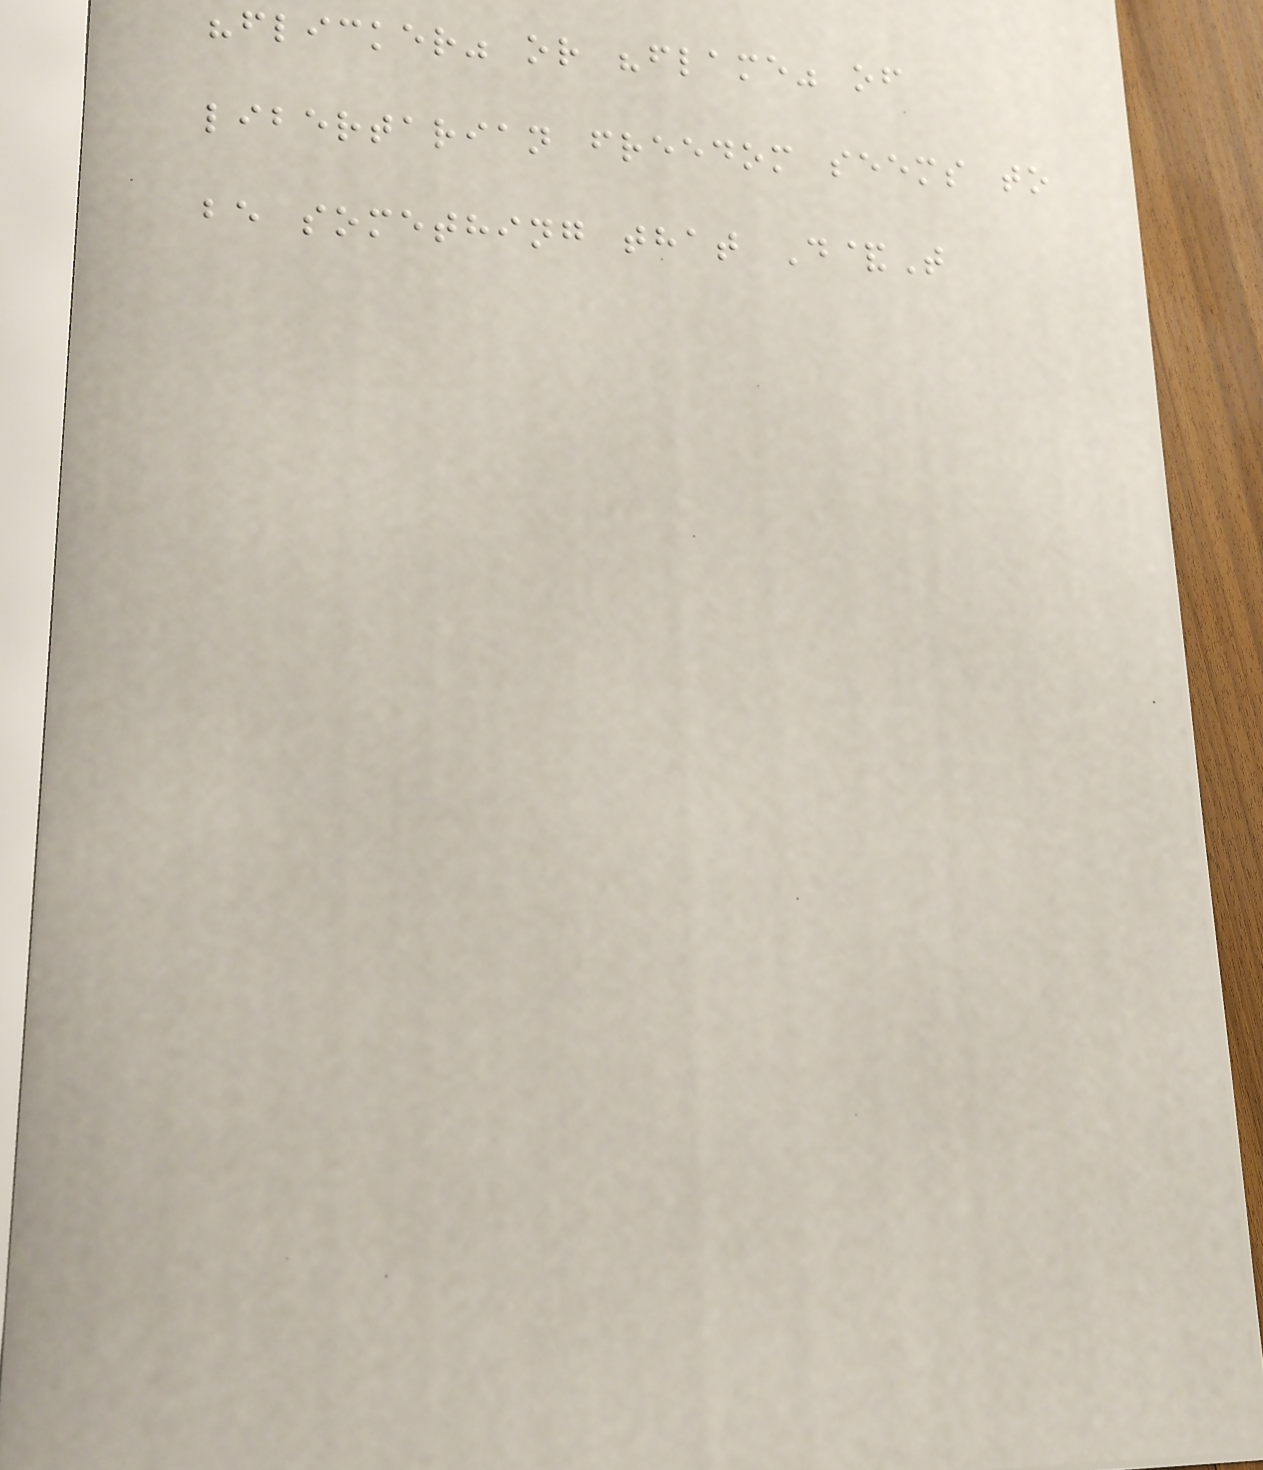"flicker" or "flame" of
libertarian freedom seems to
be something that D&T
